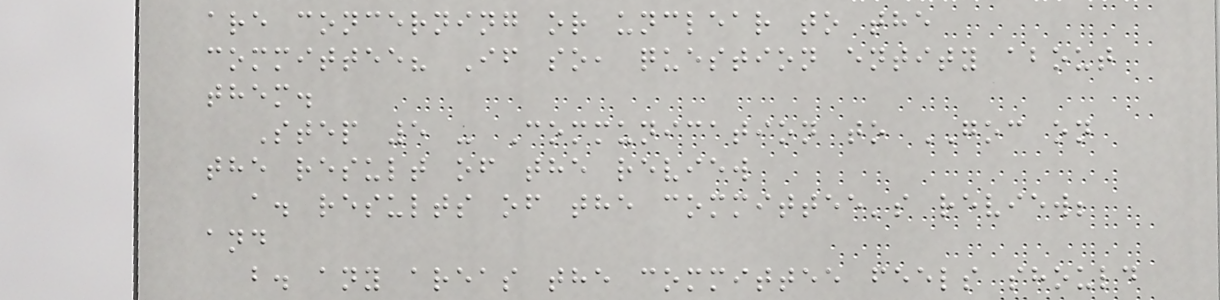are concerning or unclear to the
committee? If so, question entity about
them.
Step 5 - Communication to GOC on
the result of the review
a. results of the committee's review;
and
b. any areas the committee feels should
